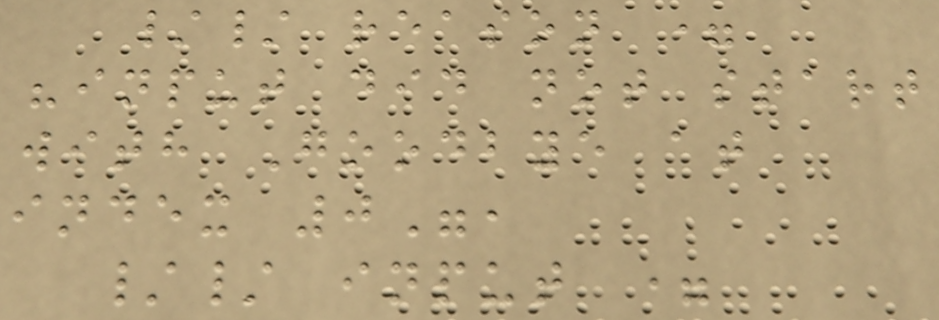// reason =
"input did not start
with Goodbye at
index 0",
// input =
